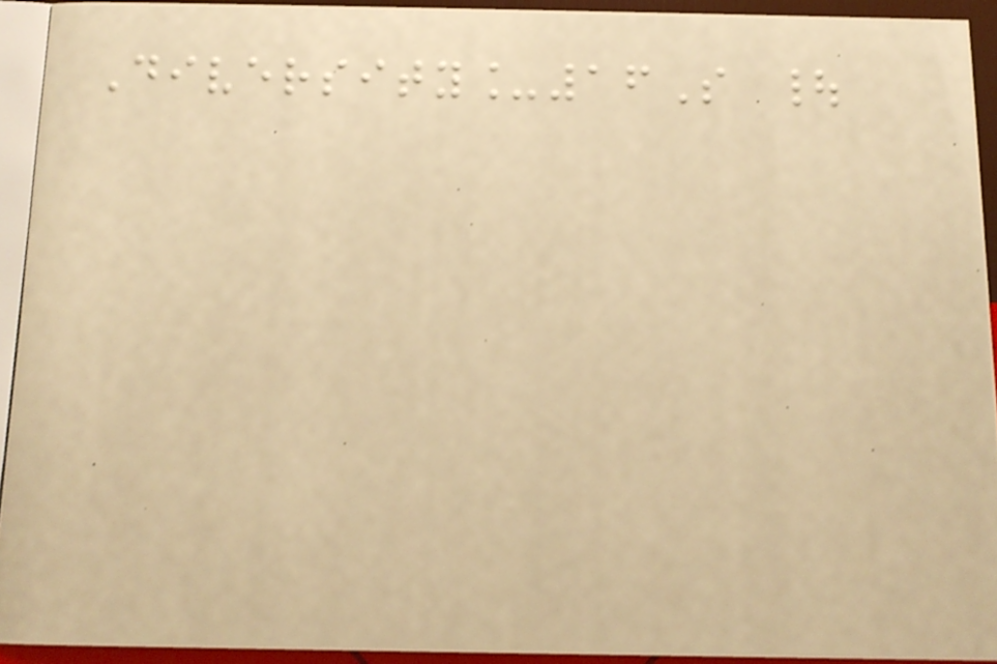Diversity_16S |
